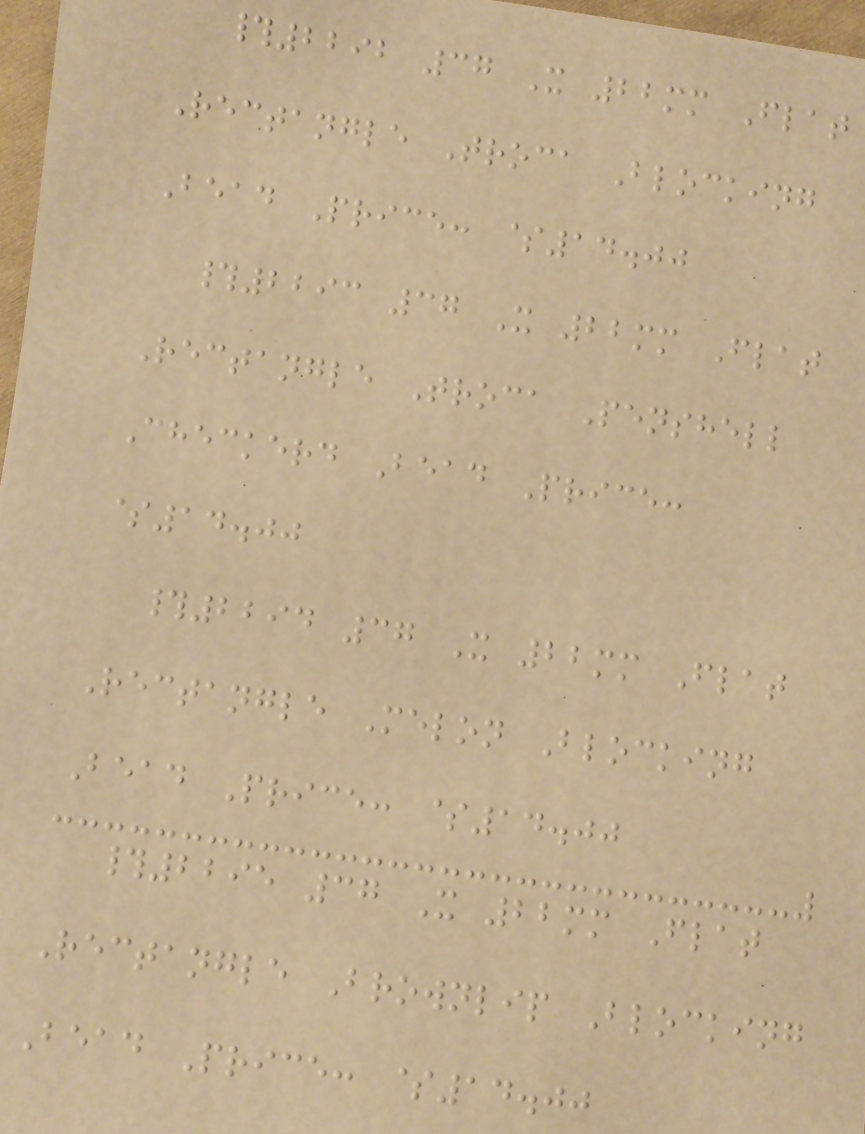#2292 37 X 22mm Flat
Rectangle Troca Blocking
Bead Price: $14.00
#2293 37 X 22mm Flat
Rectangle Troca Penshell
Checkerd Bead Price:
$14.00
#2294 37 X 22mm Flat
Rectangle Melon Blocking
Bead Price: $14.00
#2295 37 X 22mm Flat
Rectangle Brownlip Blocking
Bead Price: $14.00
